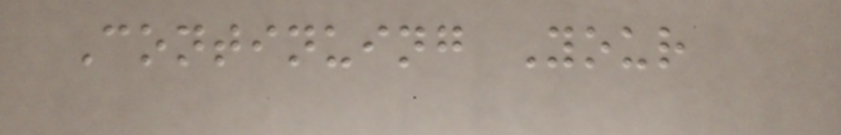Continuing Your
